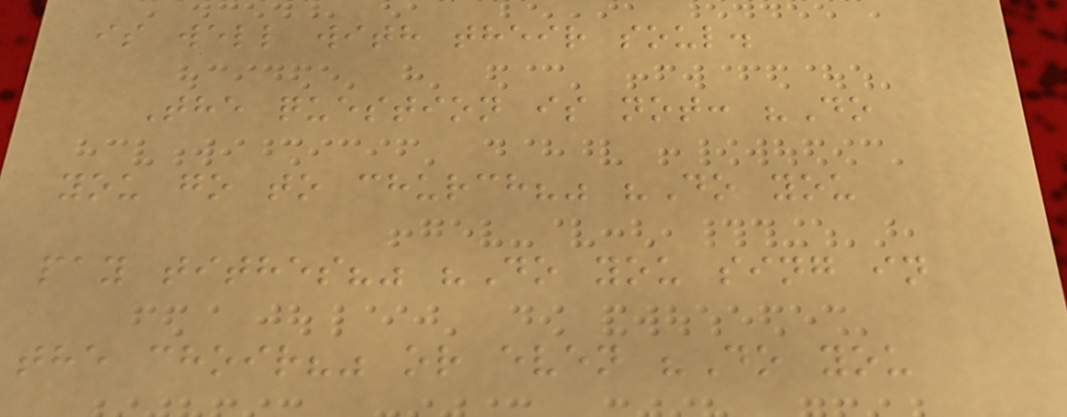is well with their soul.
The question is not: "Do
you go to church?" "Do you
pay tithes?" "Do you sing in
the choir?" or even "Do you
